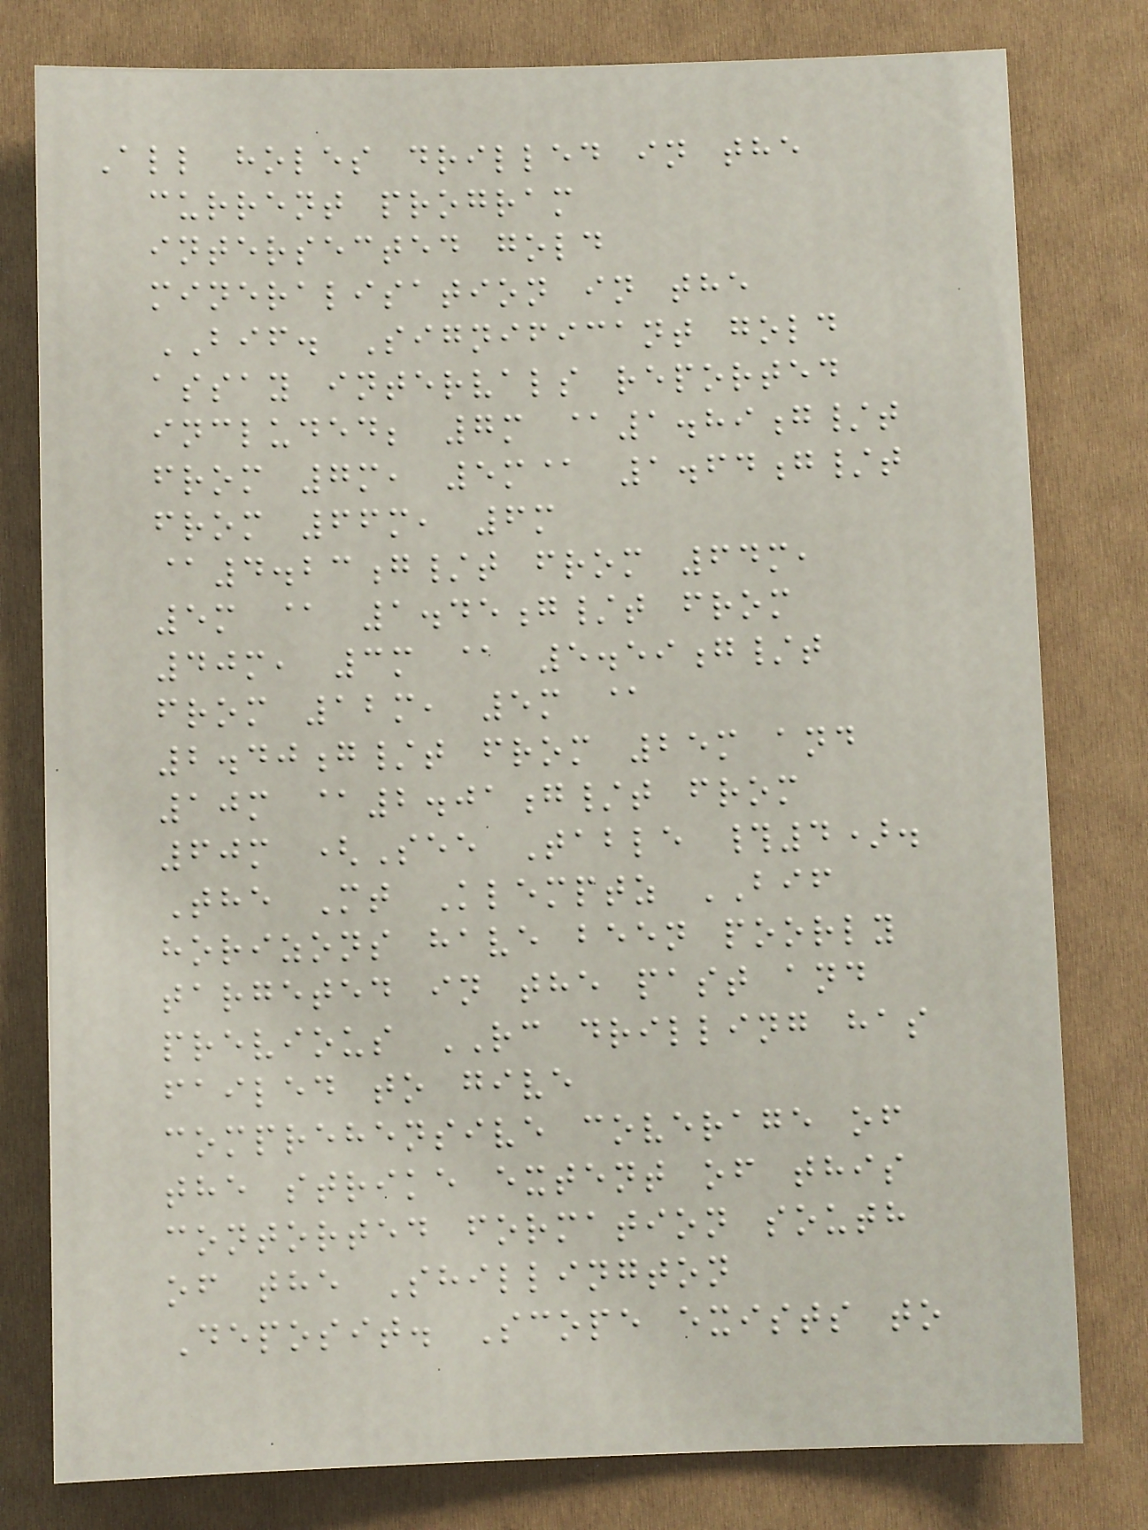All holes drilled in the
current program
intersected gold
mineralisation in the
BIF. Significant gold
assay intervals reported
included; 7m @1.89g/t
from 7m, 5m@ 1.64g/t
from 66m, 6m
@4.23g/t from 64m,
5m @ 1.45g/t from
40m, 3m @ 5.59g/t
from 12m, 5m @
2.40g/t from 25m and
10m @2.01g/t from
60m (See Table #4).
The Mt Klemptz BIF
horizons have been poorly
targeted in the past and
previous RC drilling has
failed to give
comprehensive coverage of
the strike extent of this
contorted formation south
of the Shillington
Deposit. Scope exists to
